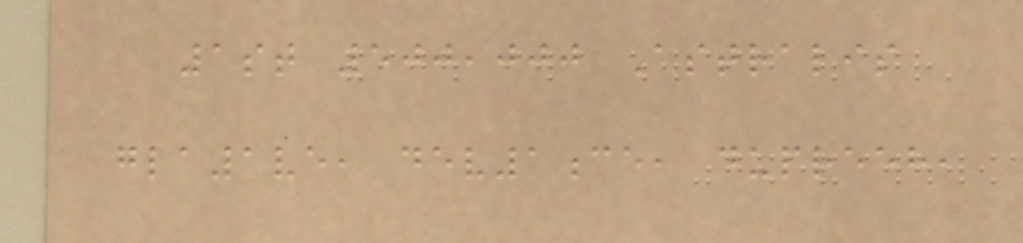1st 500,000 Astralis
gla1ve, dev1ce, dupreeh,
